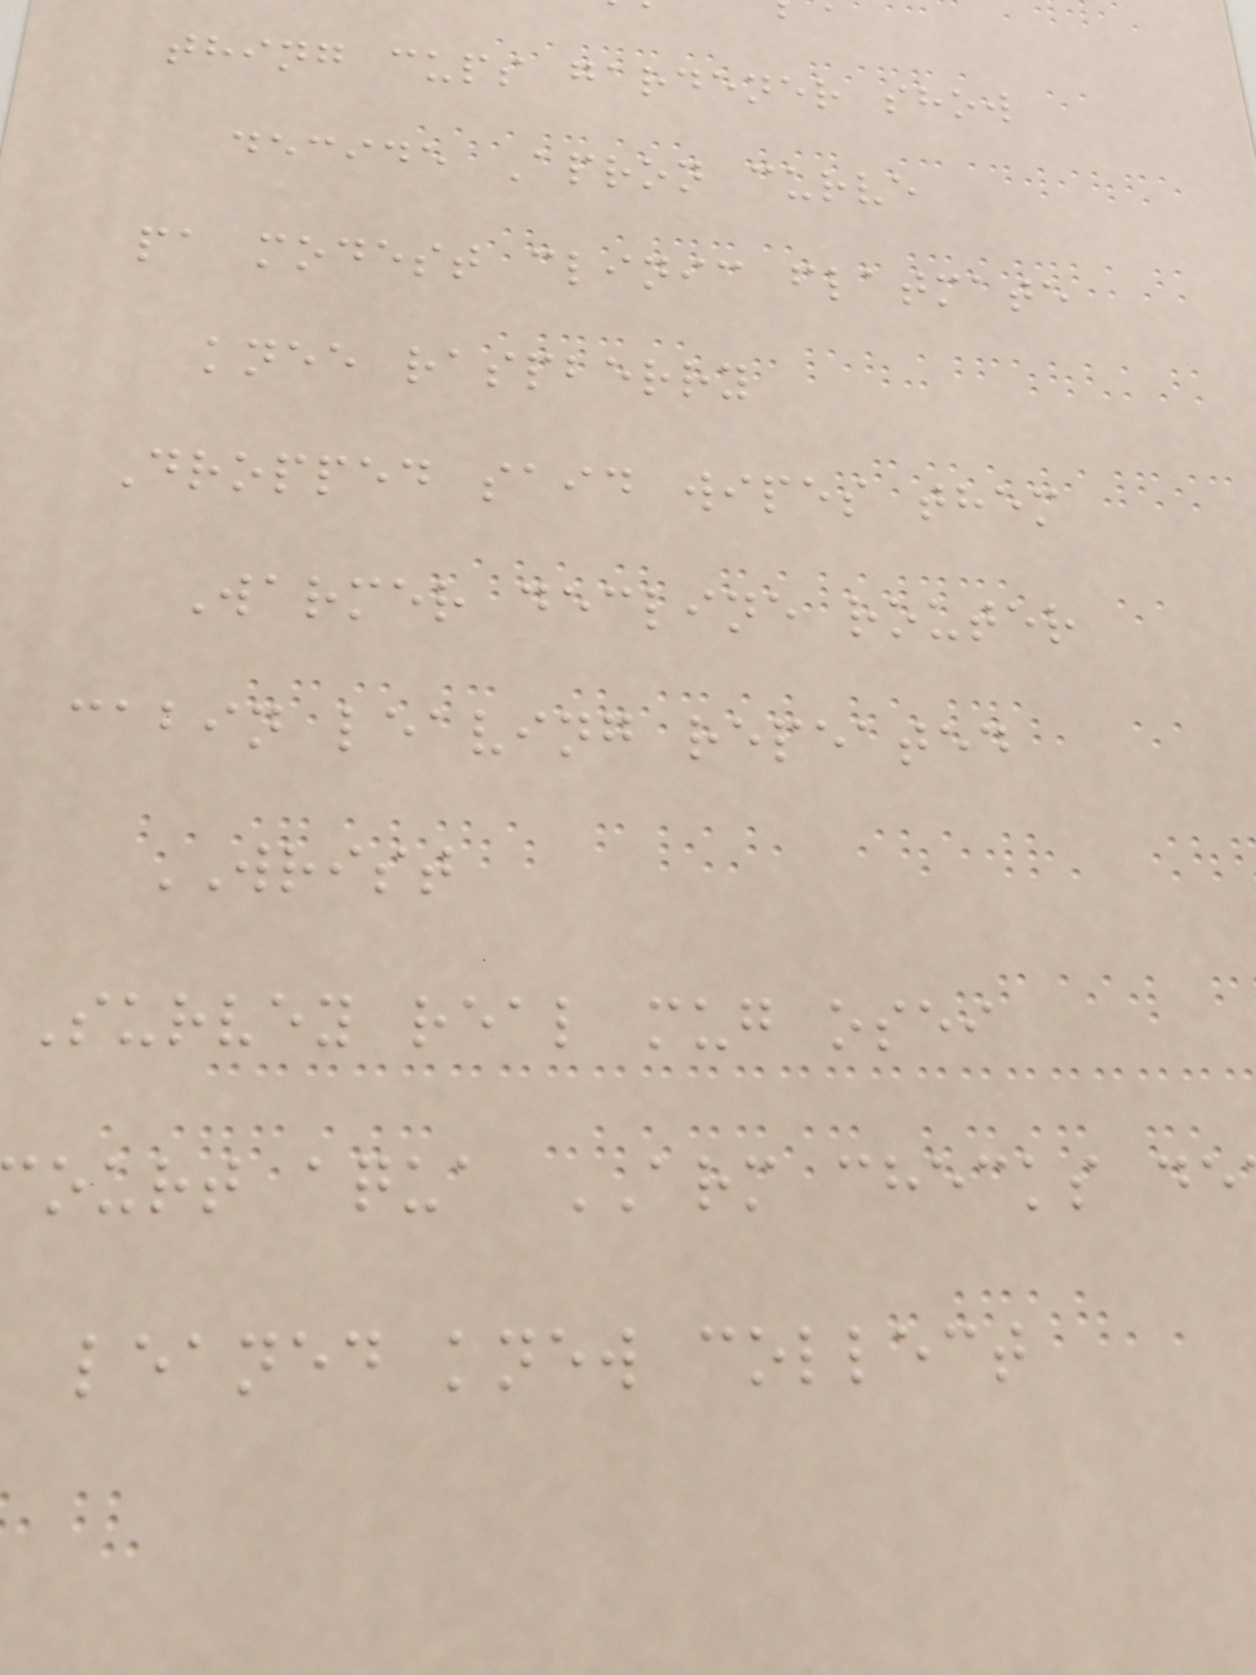thing cups gardener show
decide Apron curve
pa modest clinic flatmate
knee raspberry
Dropped said wipes them
Warmer decline router
cabin leaving repeated
WRIST
Survey real mug osei
ourt aqua ARM checks de
leaned knew collect
